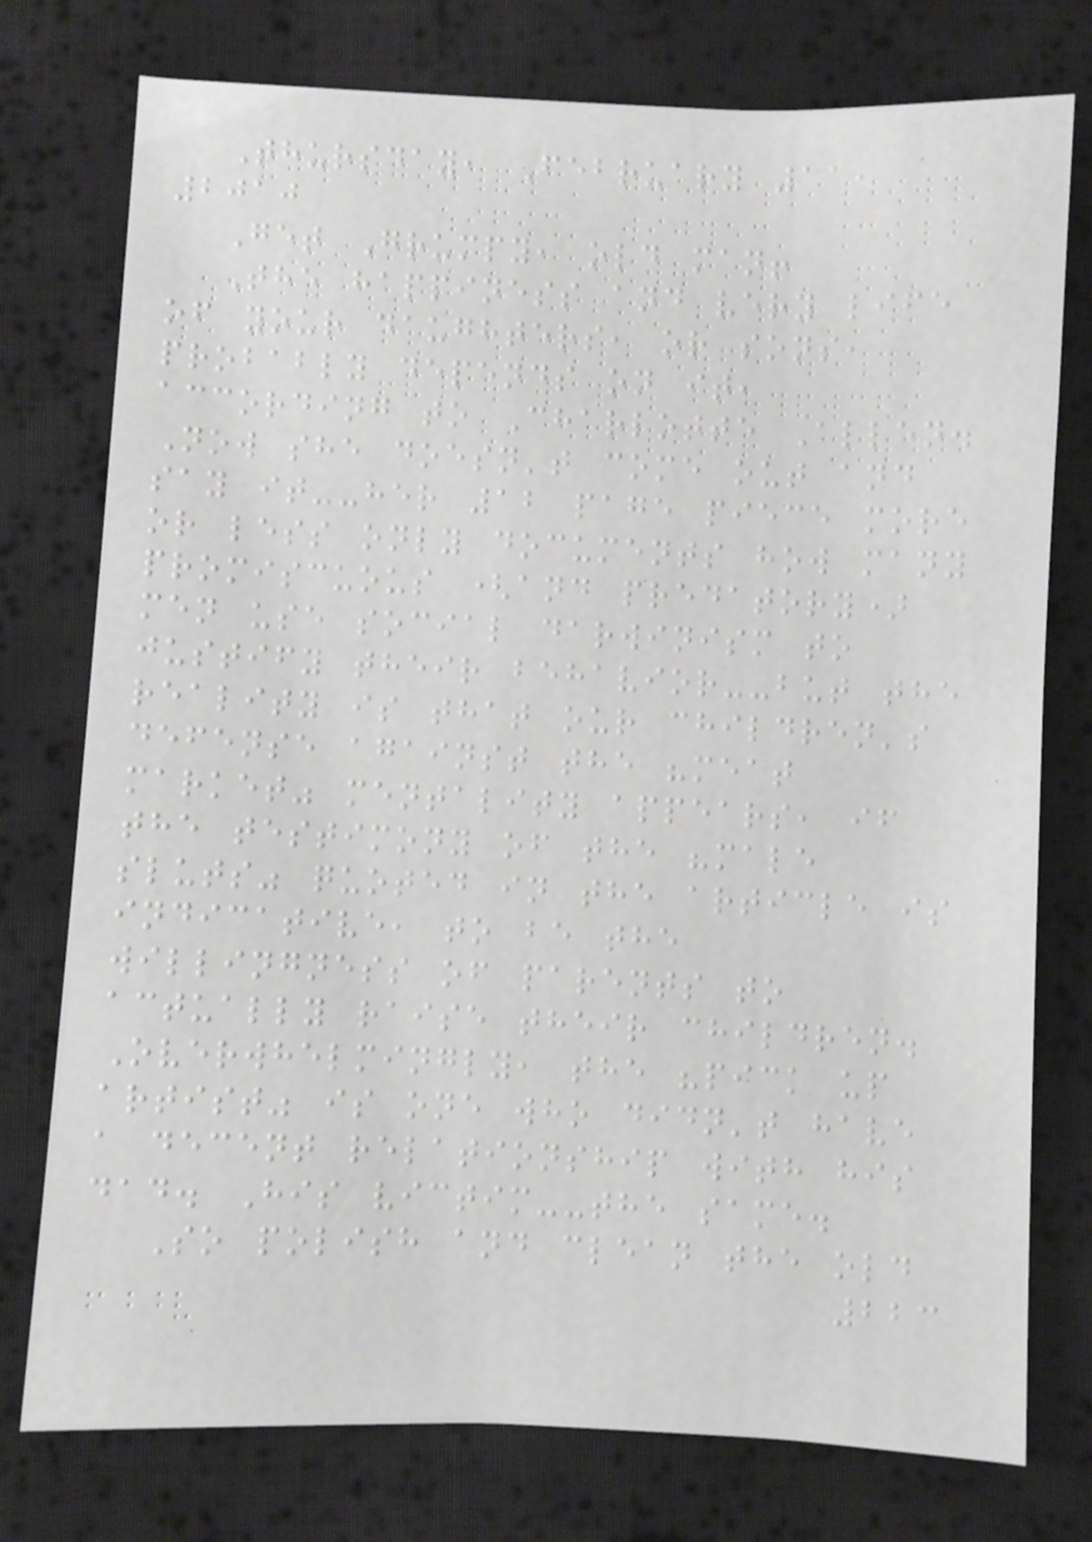Thursday, February 11,
2010
Get Grumpy, old man!
The happiness and very life
of your daughters, or sons,
probably depends on it,
according to Charlotte Allen.
Now she doesn't come out and
say it--her 12 page piece more
or less only documents how many
promiscuous (and predatory)
men use social darwinism to
justify their behavior--but the
reality is that our children's
defense against the "meat
market" mentality appears, if
the testimony of the "male
sluts" quoted in the article is
indicative, to be the
willingness of parents to
actually raise their children.
Overwhelmingly, the "pick up
artist" is one who didn't have
a decent relationship with his
dad. His victim--the same.
So polish and clean the old
223
